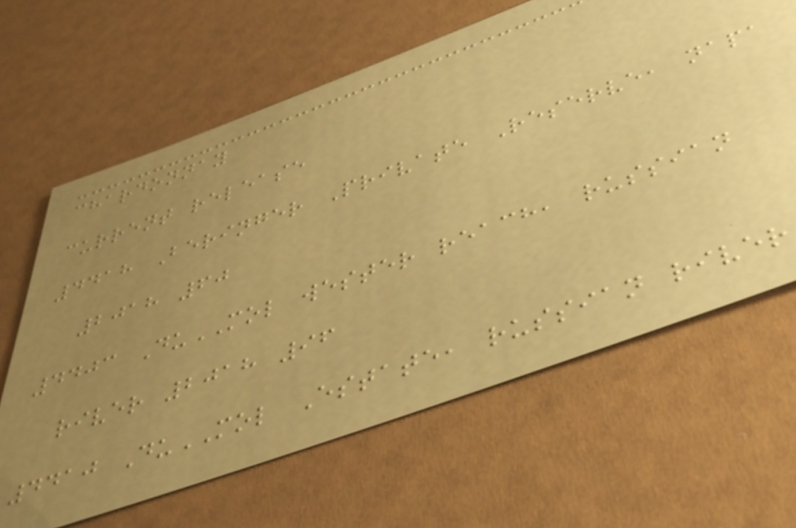chardonnay
current release
4418 Beringer Private Reserve, napa
2018 60
4403 DuMOL wester reach, russian
river 2018 96
4410 DuMOL Estate, russian river
